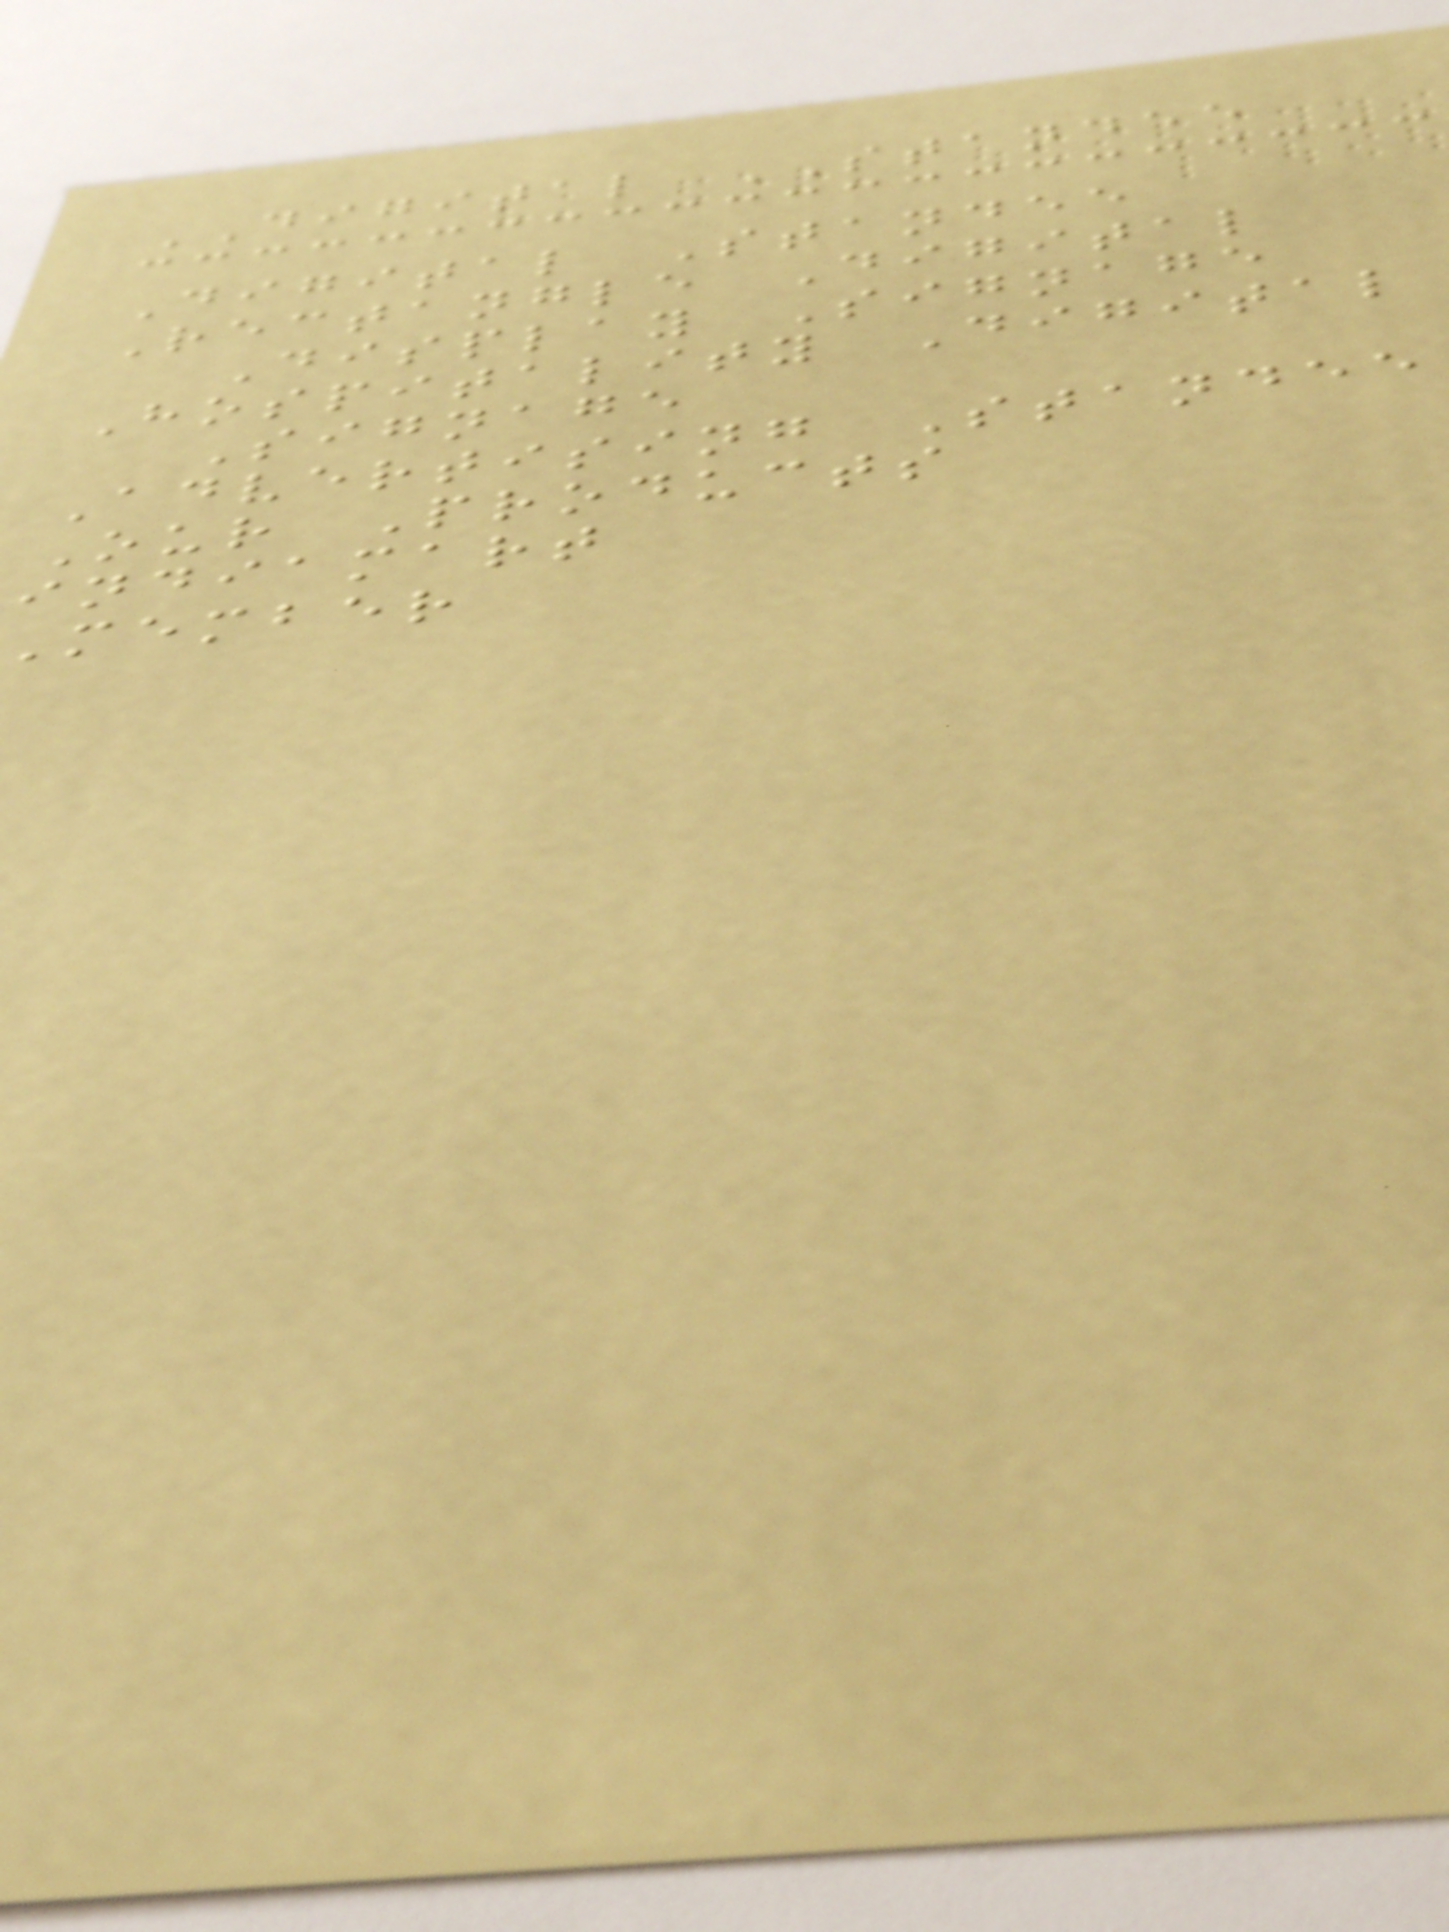DIGITAL STANDEE
Digital Standee
Rectangle Digital
Display Signage
Hospitality Digital
Signage
Advertising Standee
Our Products
indiamart
member
